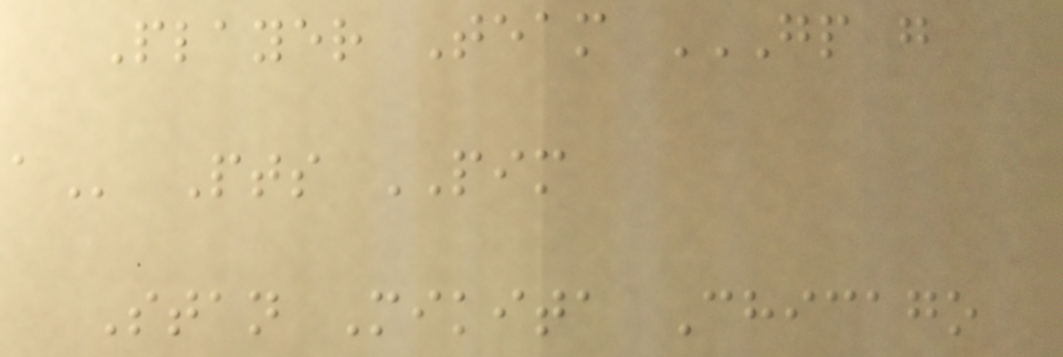Player Team GP G
A Pts PIM
Stan Mikita Chicago
